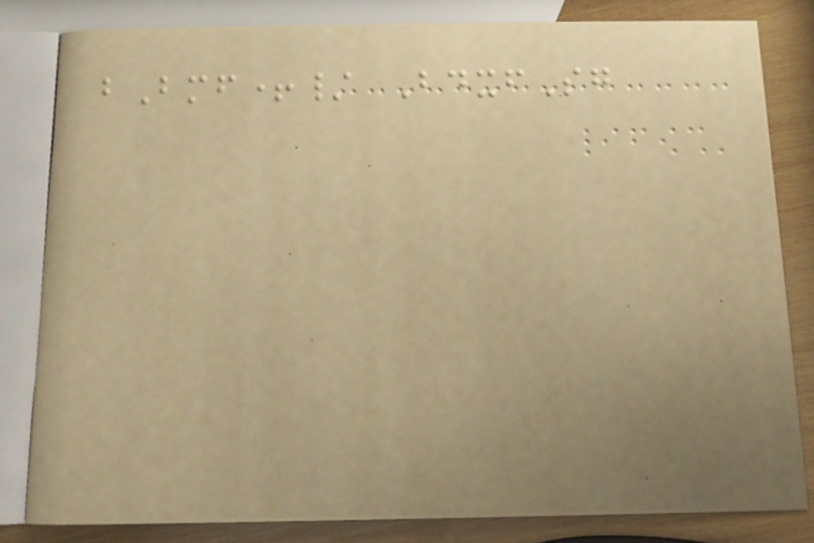bBmf+/ BdxfSg
